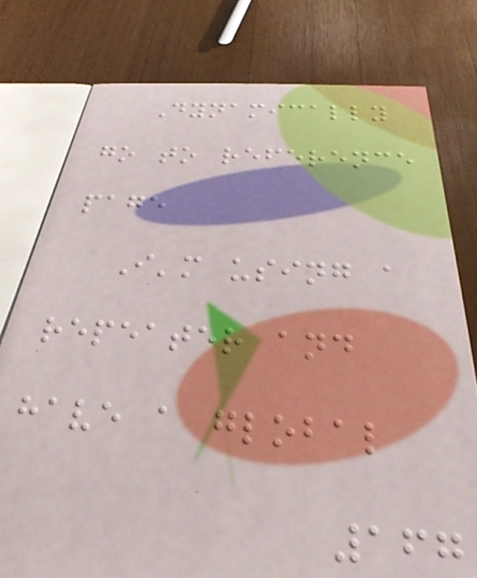Dynamically
go to reference
page
I'm using a
repeater and
have a global
167
